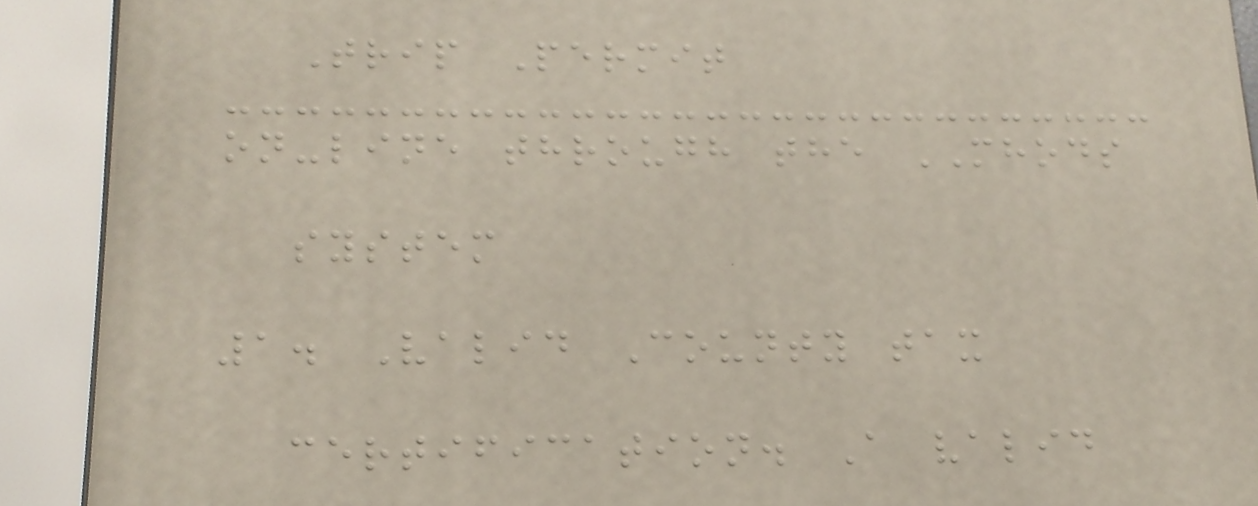Trip Permit
on-line through the MHODS
system
1. Valid County tax
certification. A valid
